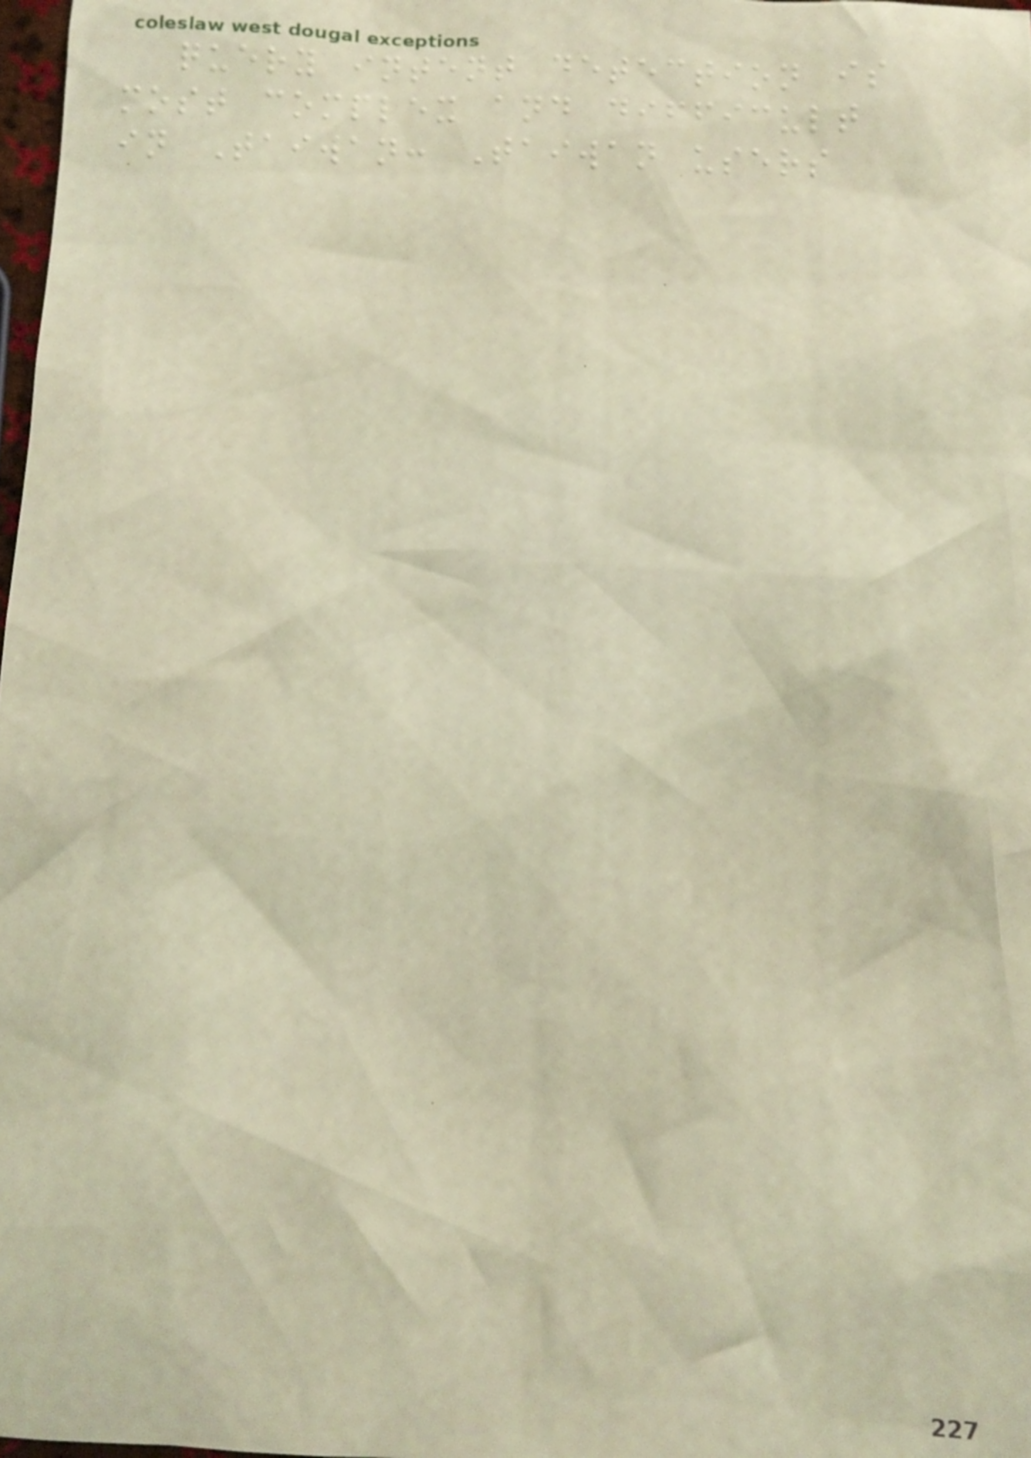query intent detection is
most complex and difficult
in Taiwan: Taiwan users
